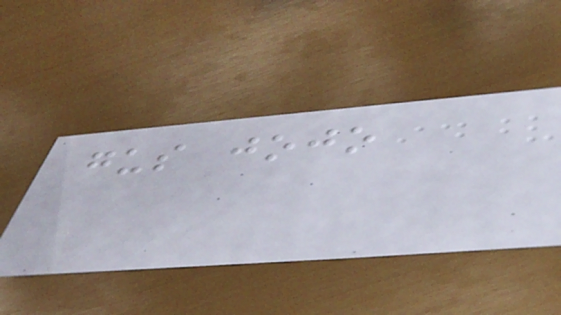gus jojo
